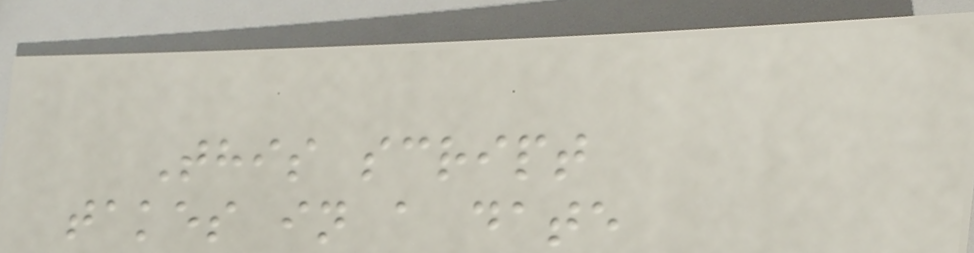This script
takes in a date
